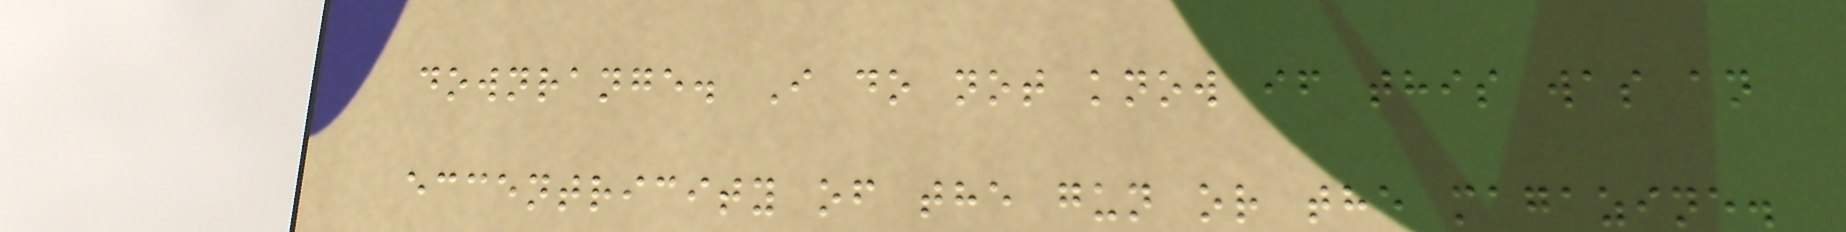downrange. I do not know if this was an
eccentricity of the gun or the magazine.
